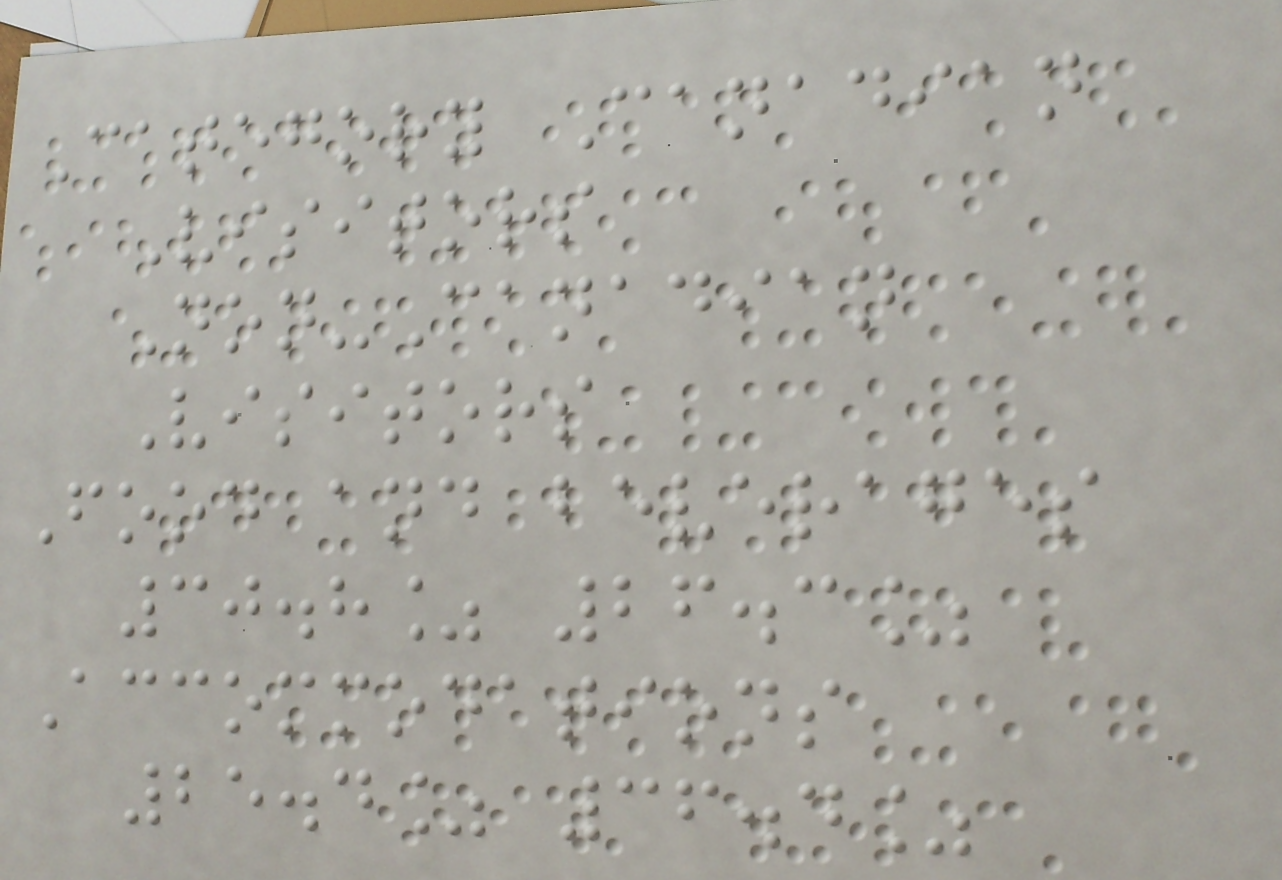Category Canadian
Visitors
Non-Canadian
Visitors
Food and beverages
30.8% 26.3%
Accommodations
25.4% 36.4%
